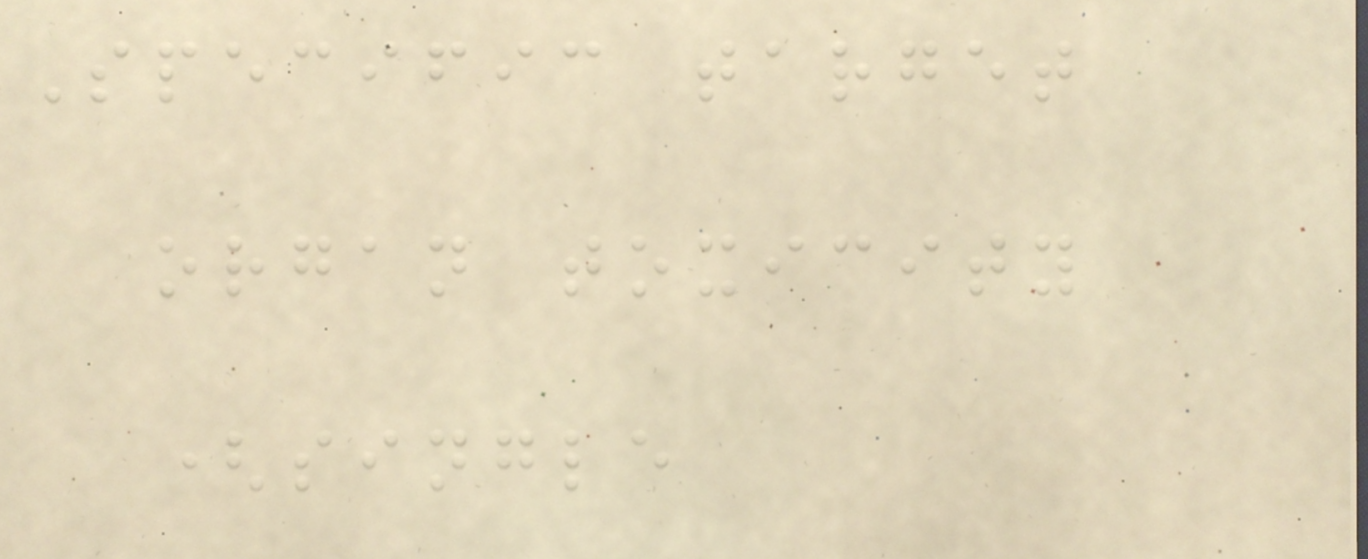Specific target
organ toxicity
(single
